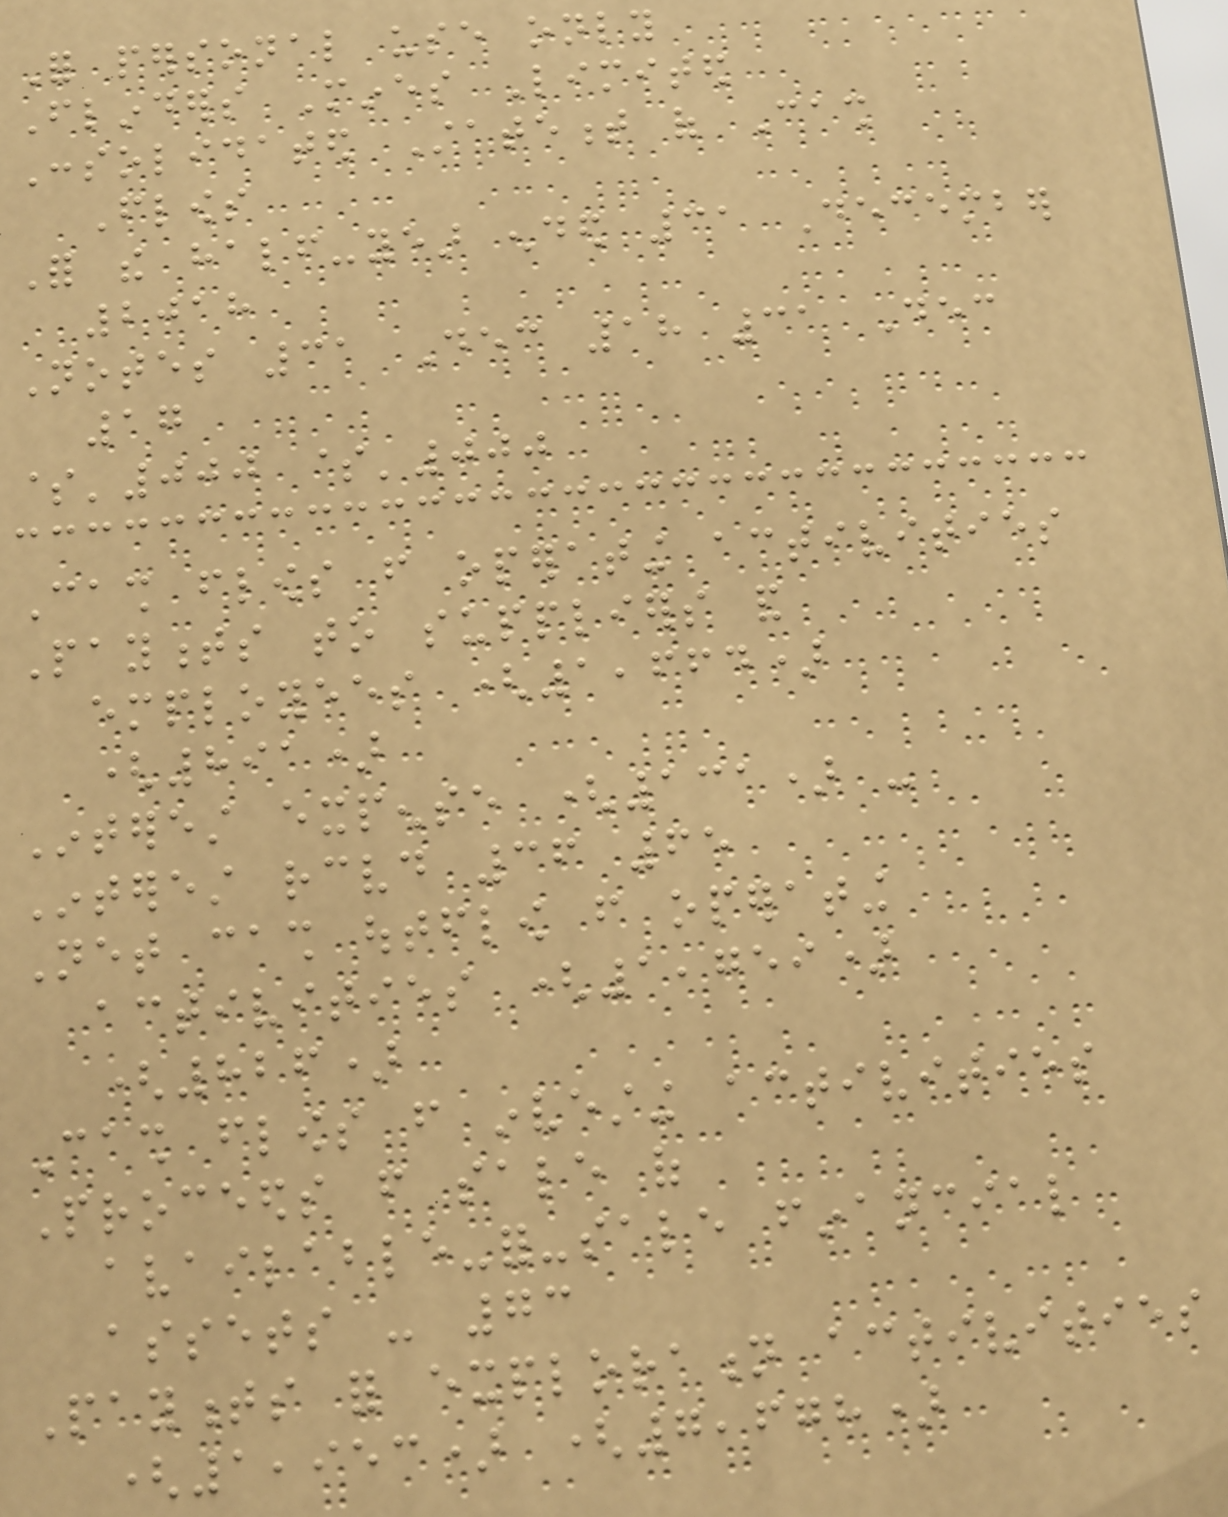For personal use only
Flinders Mines Limited
Consolidated Statement of Cash
Flows
For the half-year ended 31 December
2018
Notes 31 Dec 18 31 Dec
17
$'000 $'000
Cash flows from operating activities
Payments to suppliers and
employees (1,664)
(891)
Interest expense (131) -
Interest received 36 65
Net cash outflow from operating
activities (1,759)
(826)
Cash flows from investing activities
Proceeds from sale of
available-for-sale financial
assets - 73
Payments for exploration activities
(1,953) (7,678)
